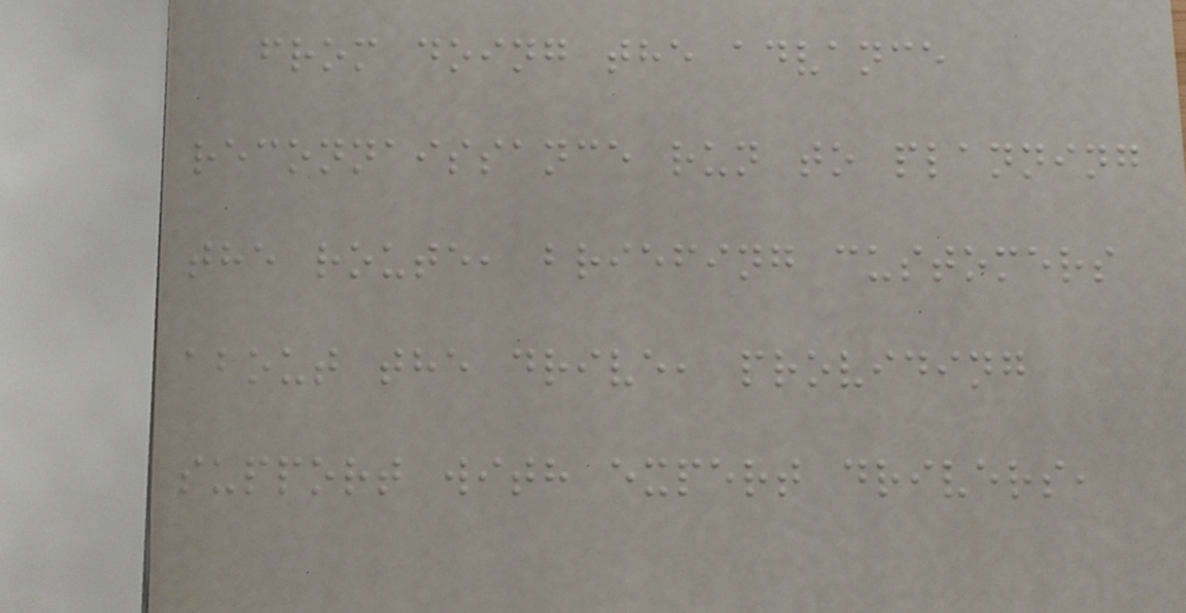from doing the advance
reconnaissance run to planning
the route, briefing customers
about the drive, providing
support with expert drivers,
